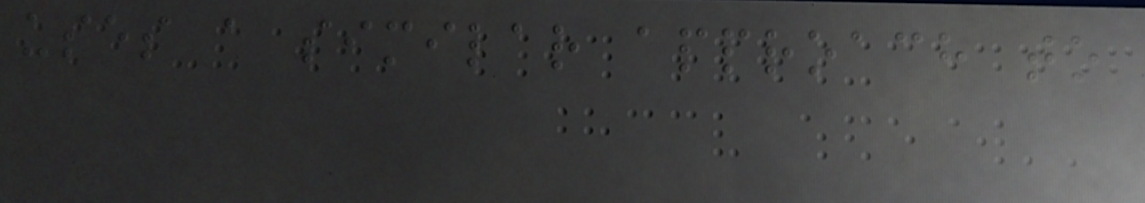uses a similar approach to
